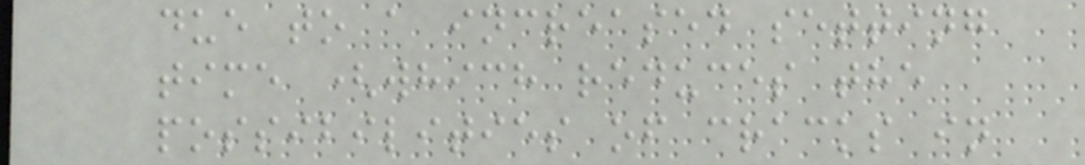due to a increased setting
time (which reduces the
possibilities of cracks in
